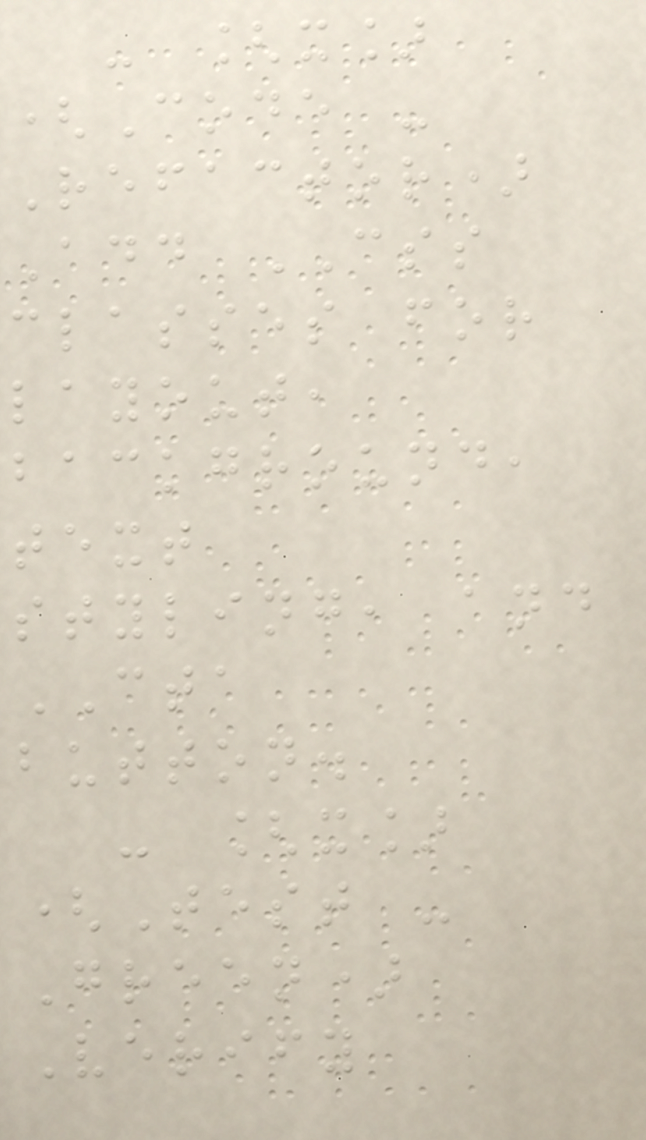- [x]
(Code -
Refactor)
Add CSS
classes for
layout,
background,
text
styling, and
CTA
button.
- [x]
(Test -
Green)
Verify
